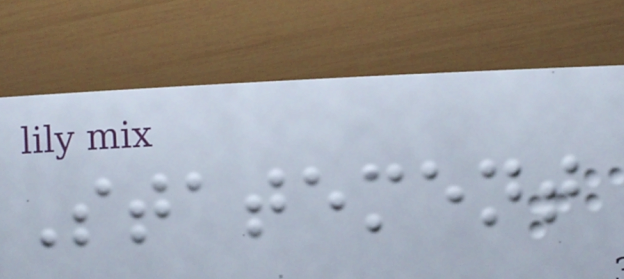Statement
